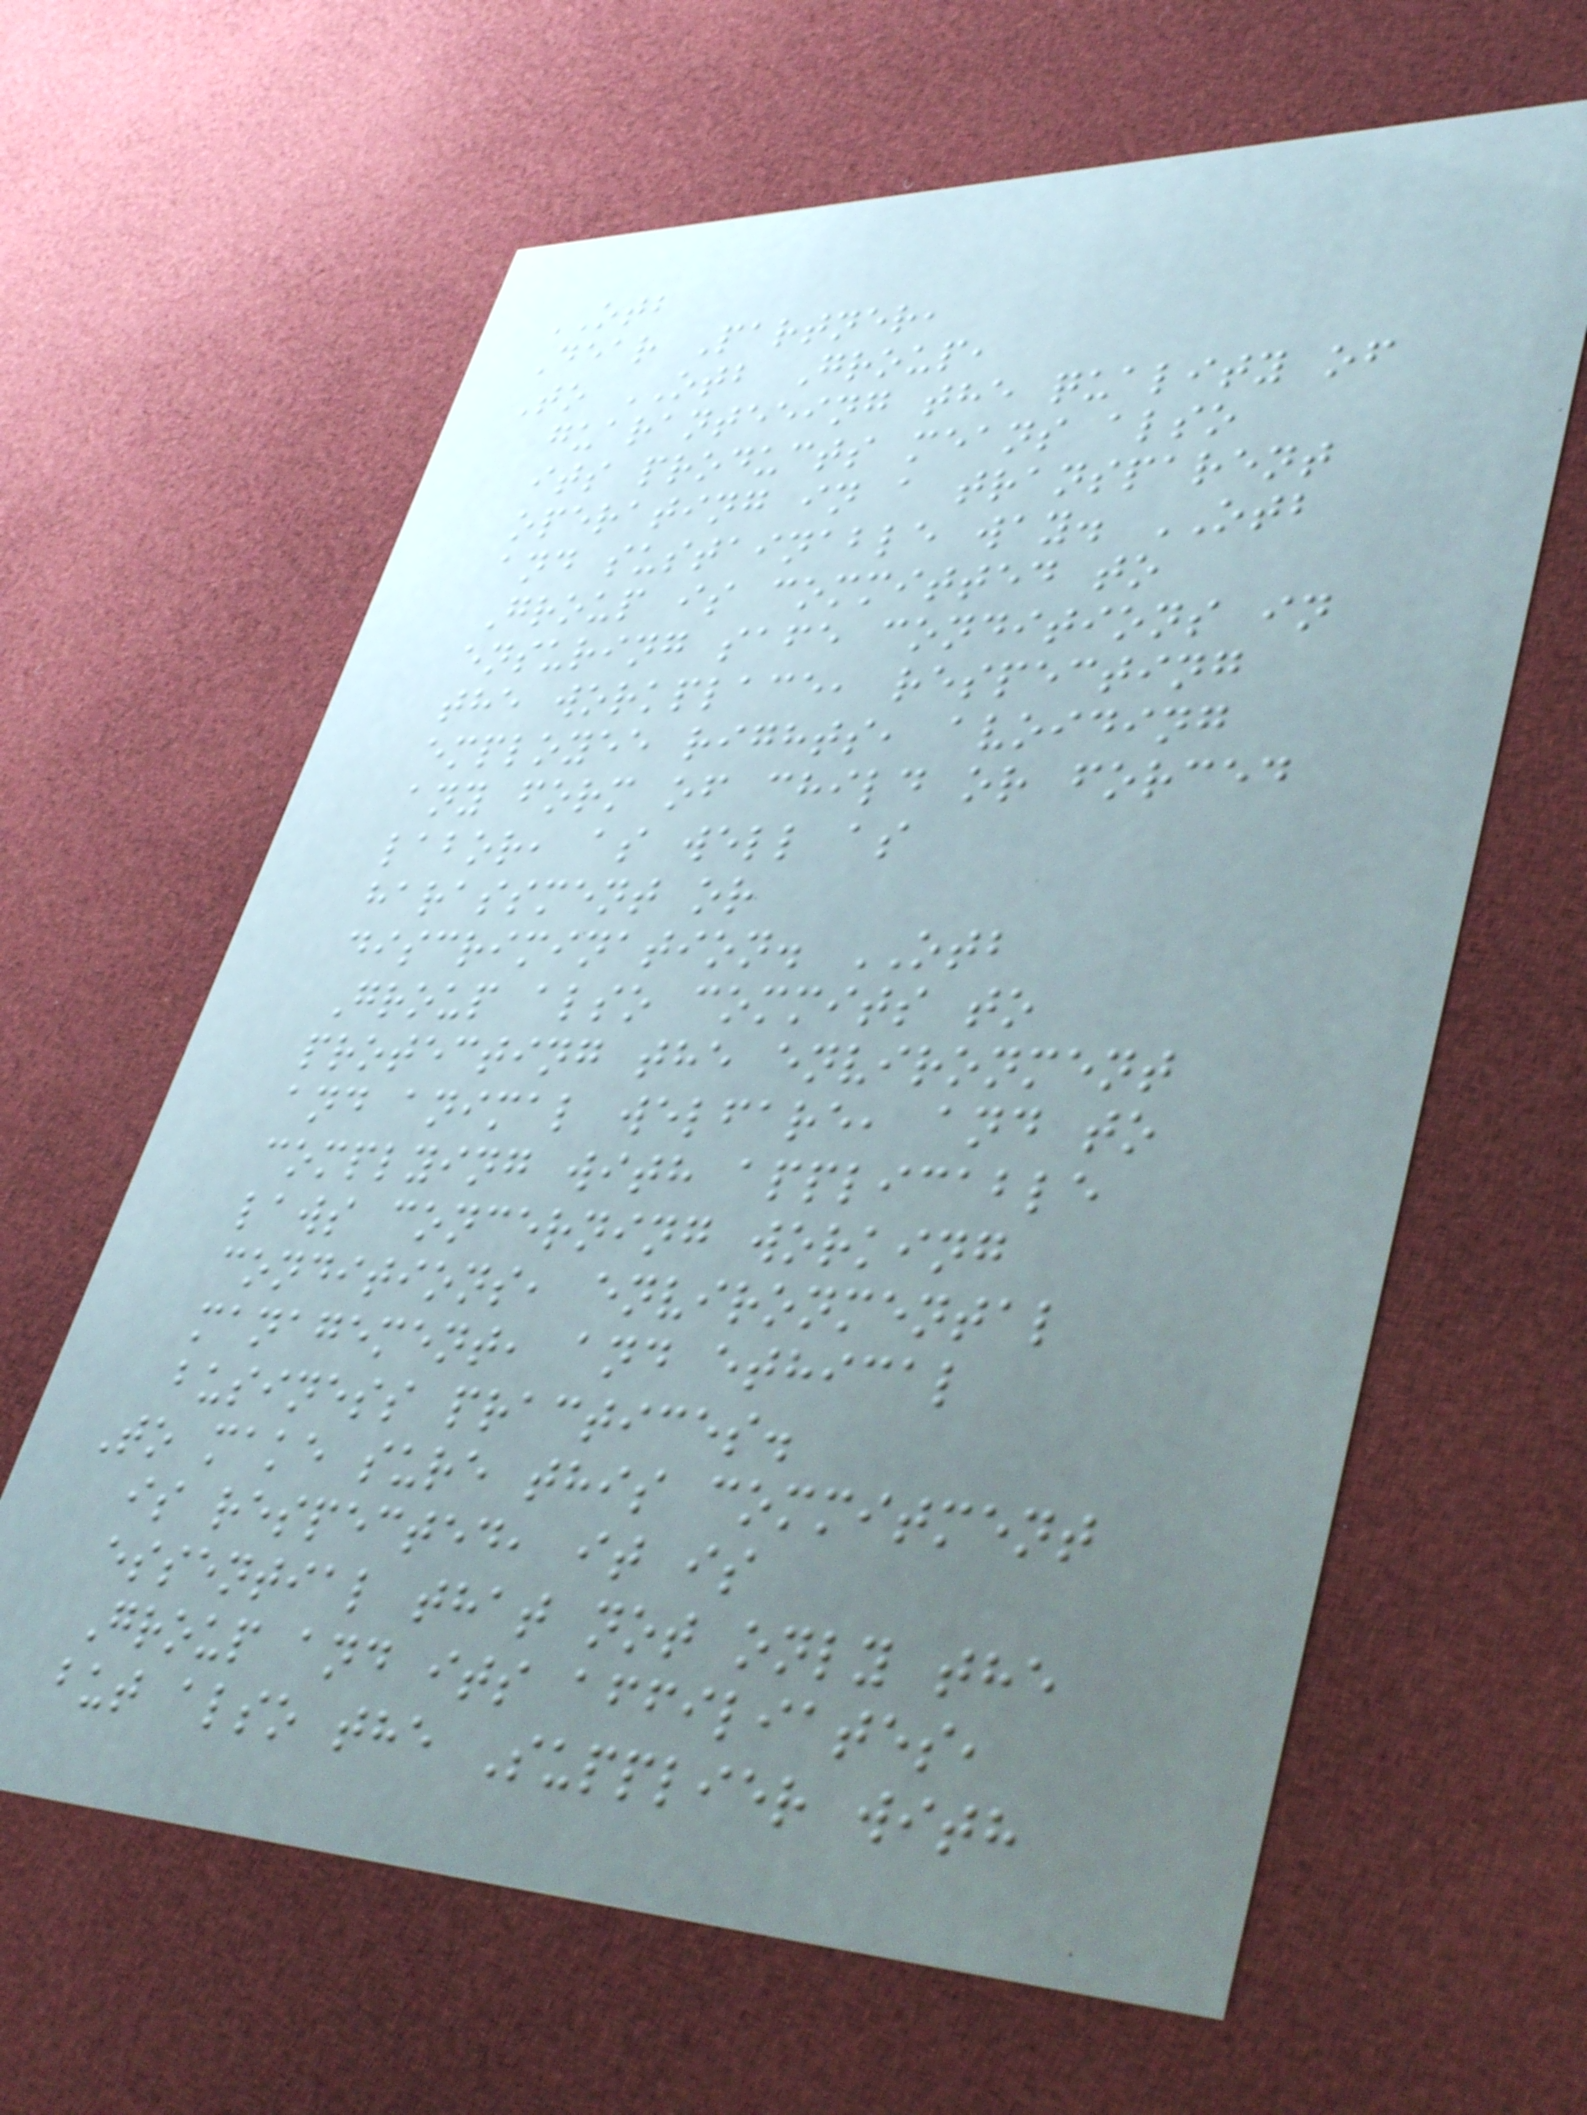OTB
Dear Partner,
To OTB Group,
guaranteeing the quality of
its products means also
operating in a transparent
and sustainable way. OTB
Group is committed to
ensuring safe conditions in
the workplace, respecting
employee rights, avoiding
any form of child or forced
labor, as well as
harassment or
discrimination. OTB
Group also commits to
protecting the environment
and animal welfare, and to
complying with applicable
laws concerning working
conditions, environmental
management, and ethical
business practices.
To make sure this commitment
is respected, it is
essential that not only the
Group and its affiliates,
but also the Supplier with
